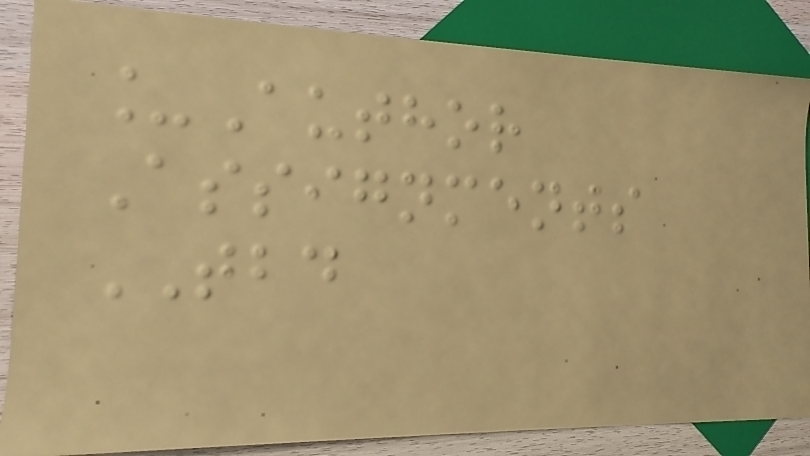_Author
Assignments
TBD
